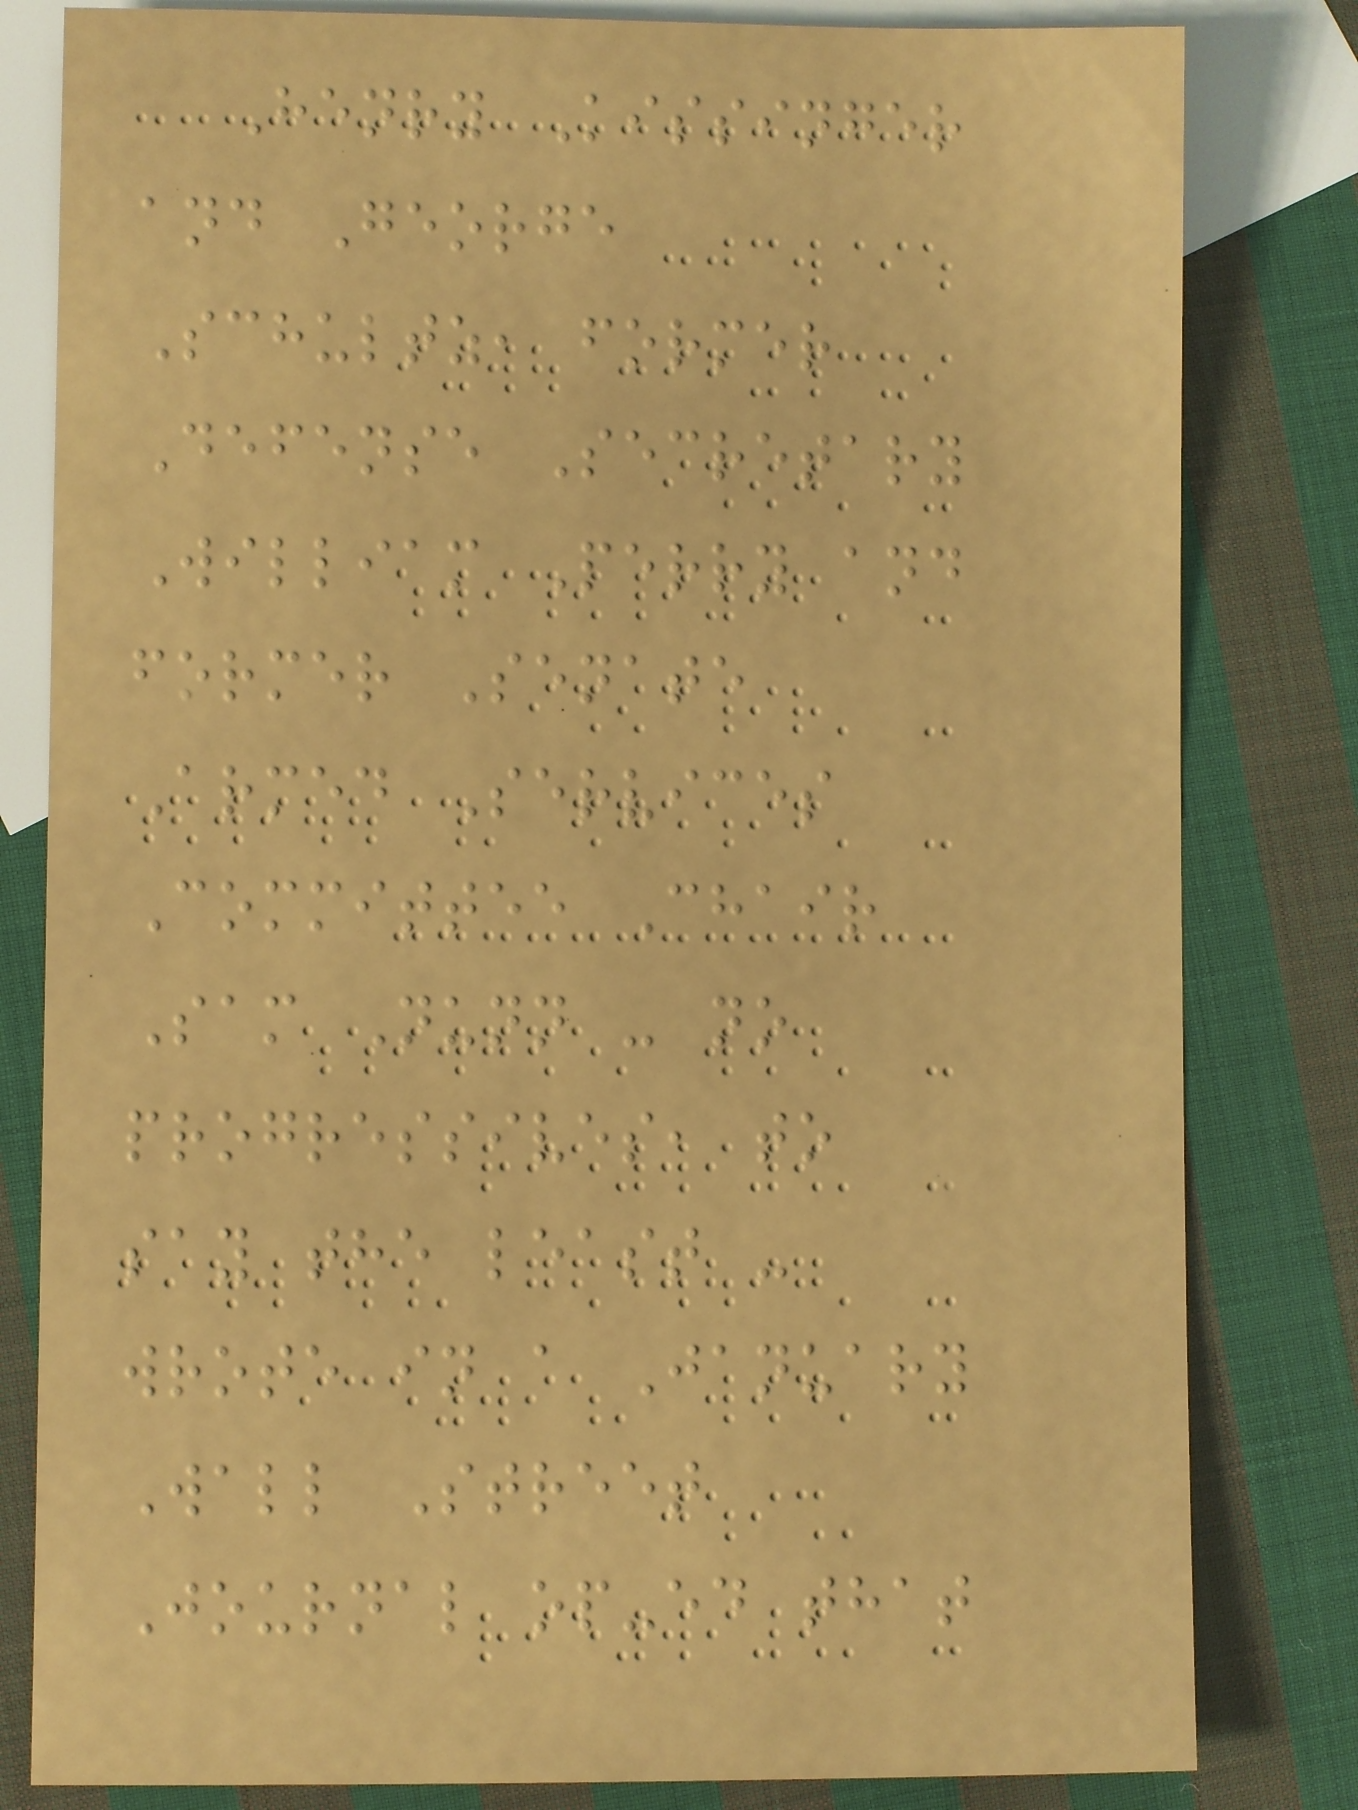Henry Kissinger
and George
Schultz, former
Defense Secretary
William Perry and
former Senate
Armed Services
Committee Chair
Sam Nunn - no
progressives, to
say the least -
wrote in a January
Wall Street
Journal op-ed that
